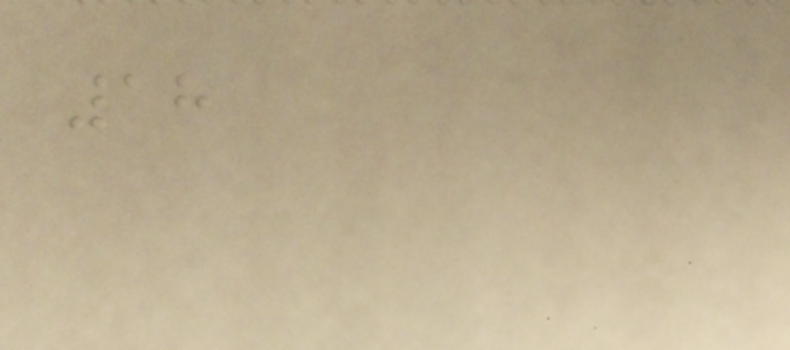18
